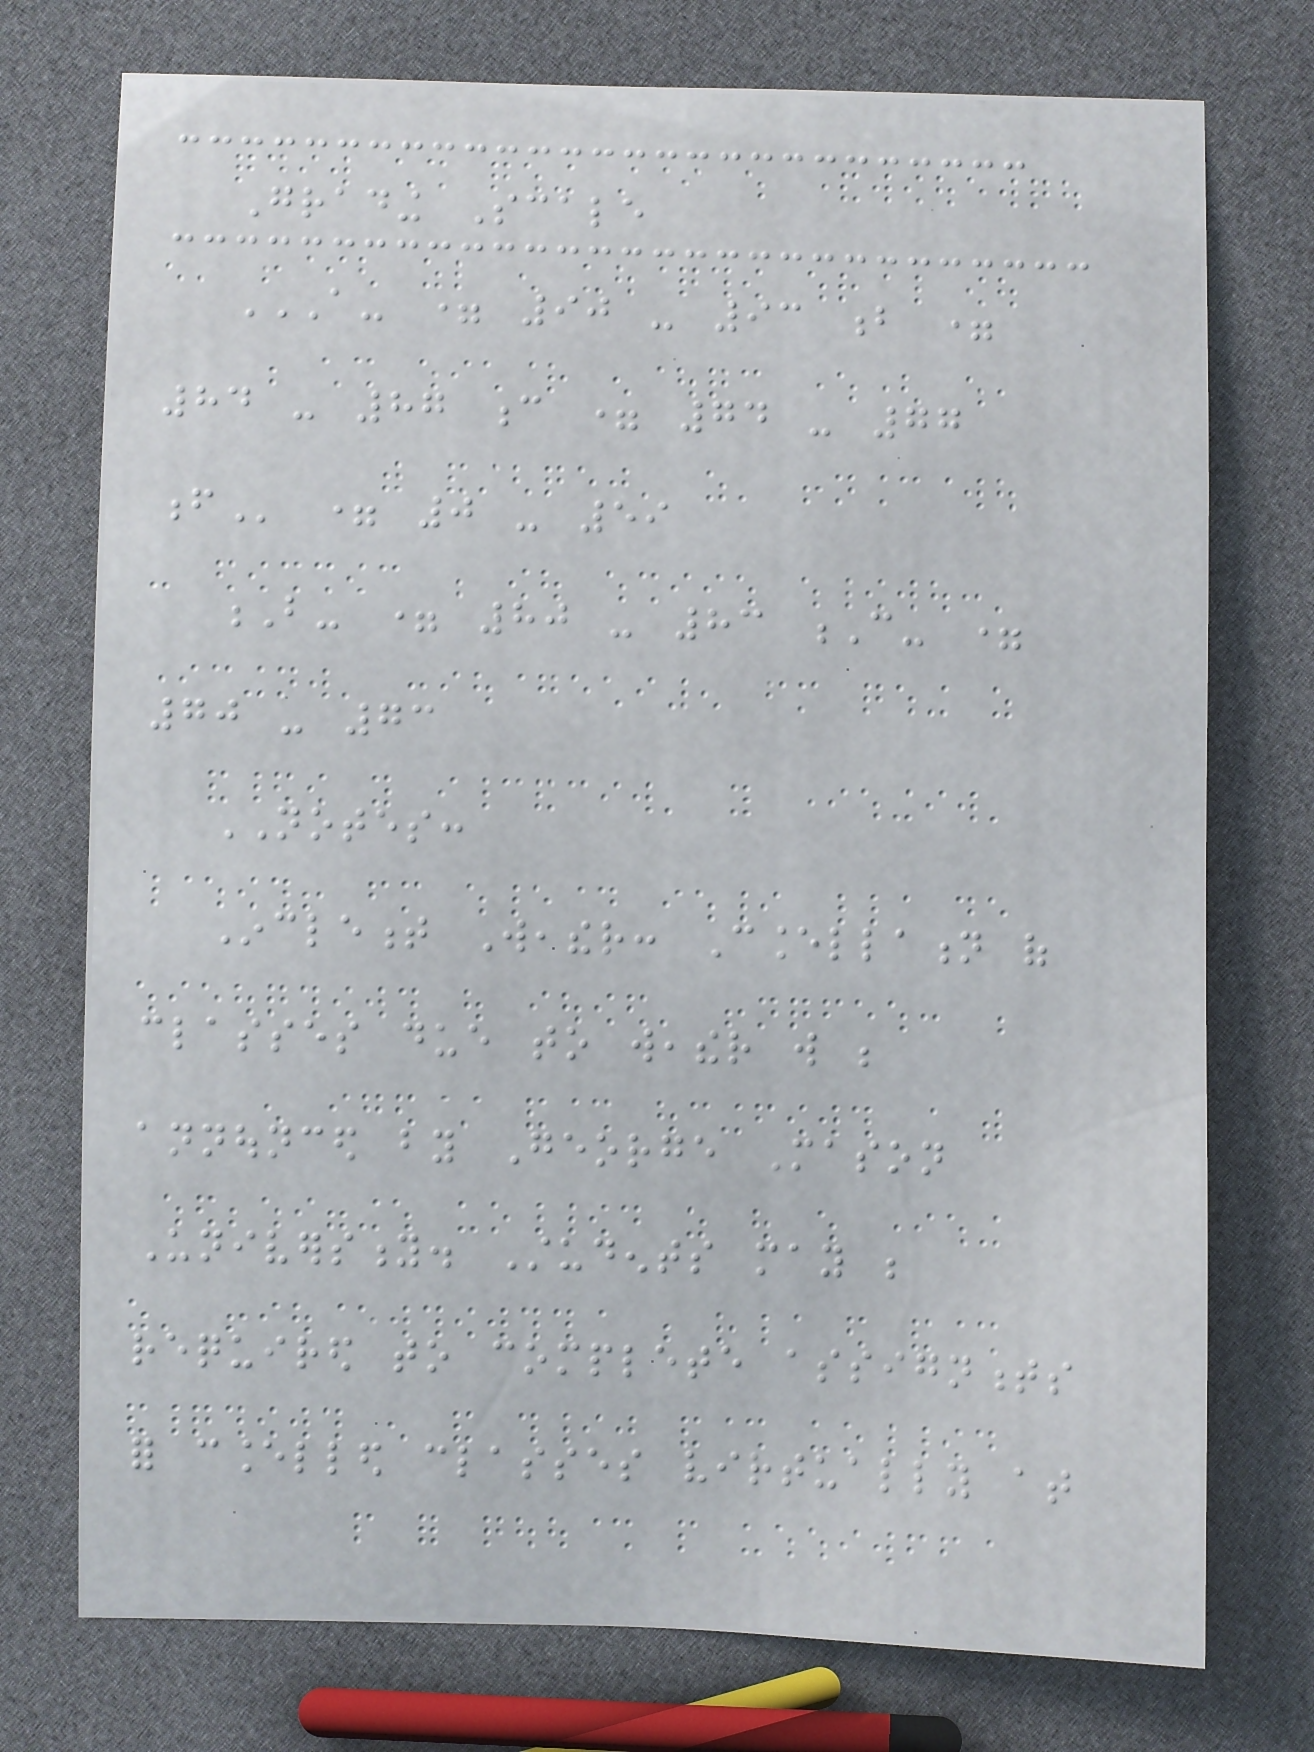Grading Scale
A- = 90 - 93 B =
84 - 87 C = 74 - 77
F = 0 - 59
B- = 80 - 83 C- =
70 - 73
NOTES:
Inclement Weather: Cancellation of
classes due to weather will be
announced by George Mason
University. Students may be
required to complete assignments
for cancelled classes virtually at
